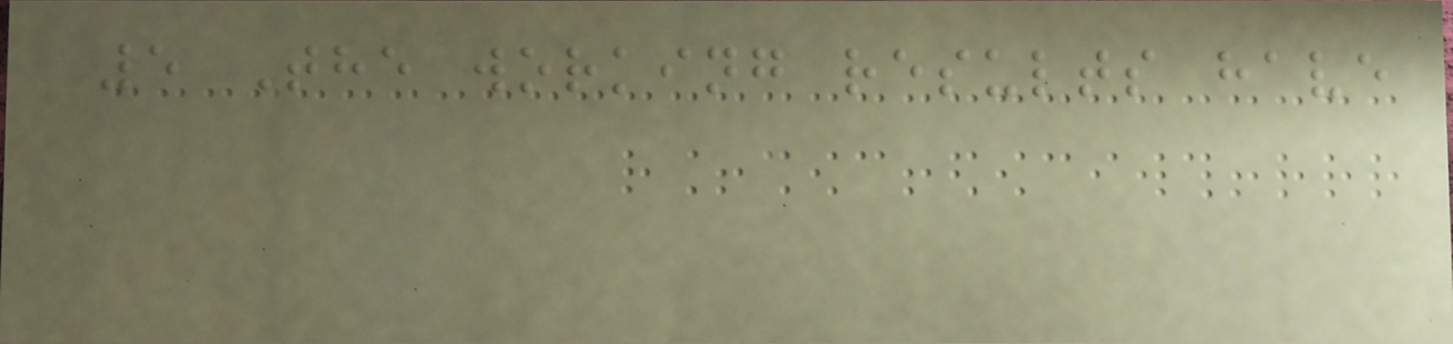5 The working results have
